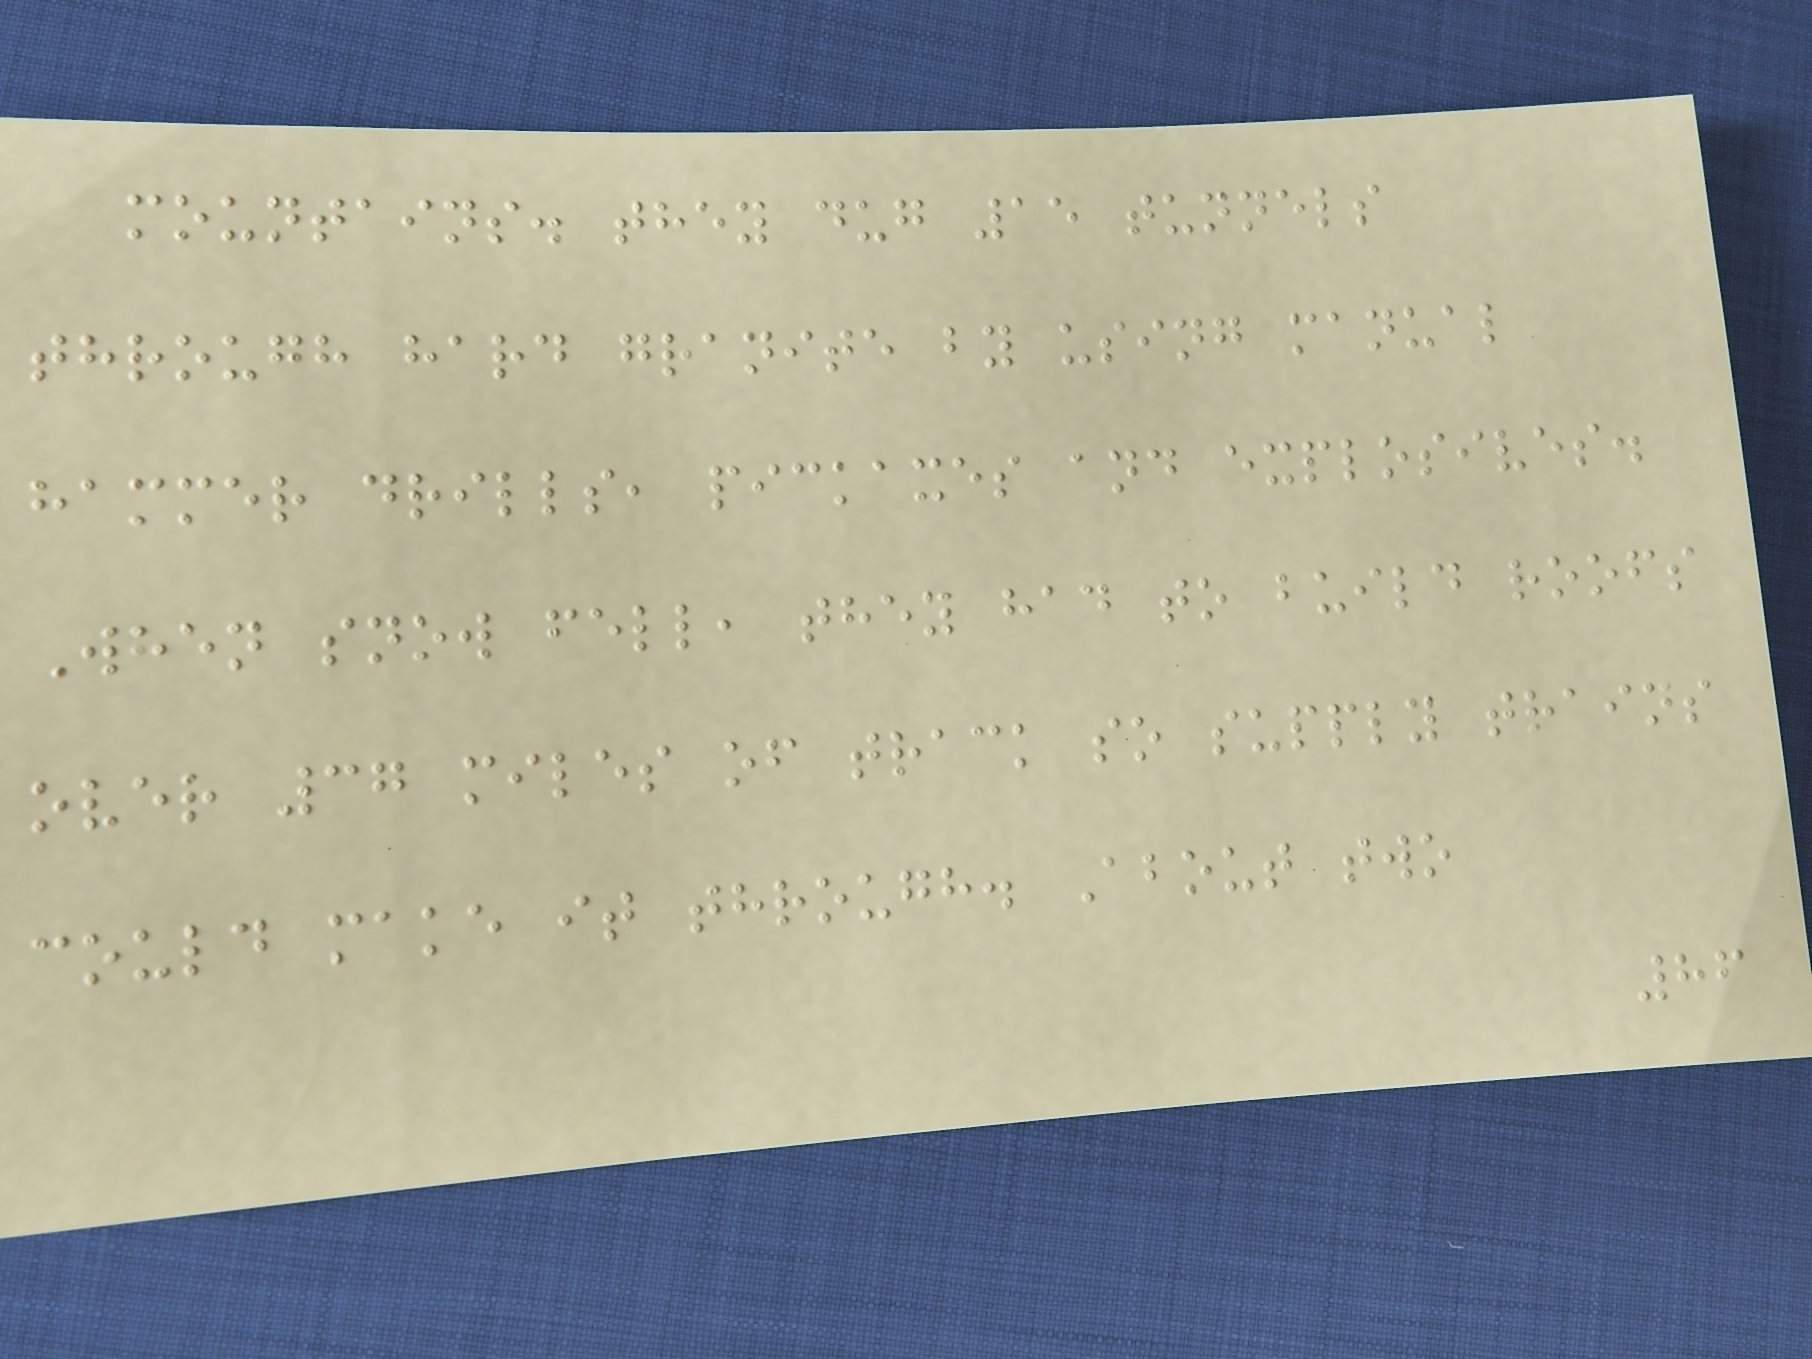mountains. they dug 15 tunnels
through hard granite by using manual
hammer drills, pickaxes and explosives.
When snow fell, they had to build roofs
over 37 miles of track so supply trains
could make it through. About two
86
